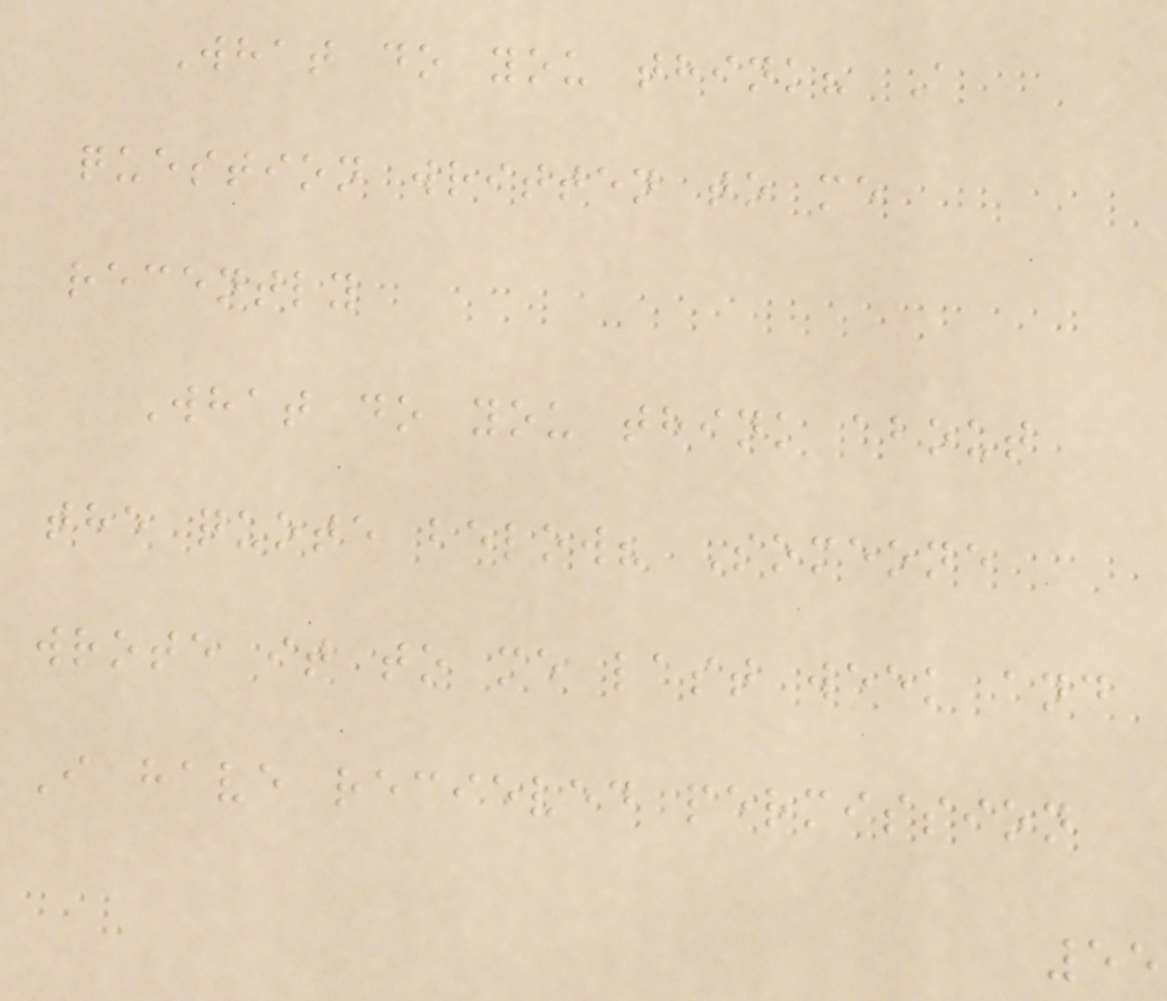What do you think? A
question written to me
recently
What do you think about
the quote below? Someone
wrote it to me last week and
I have recieved permission
55
